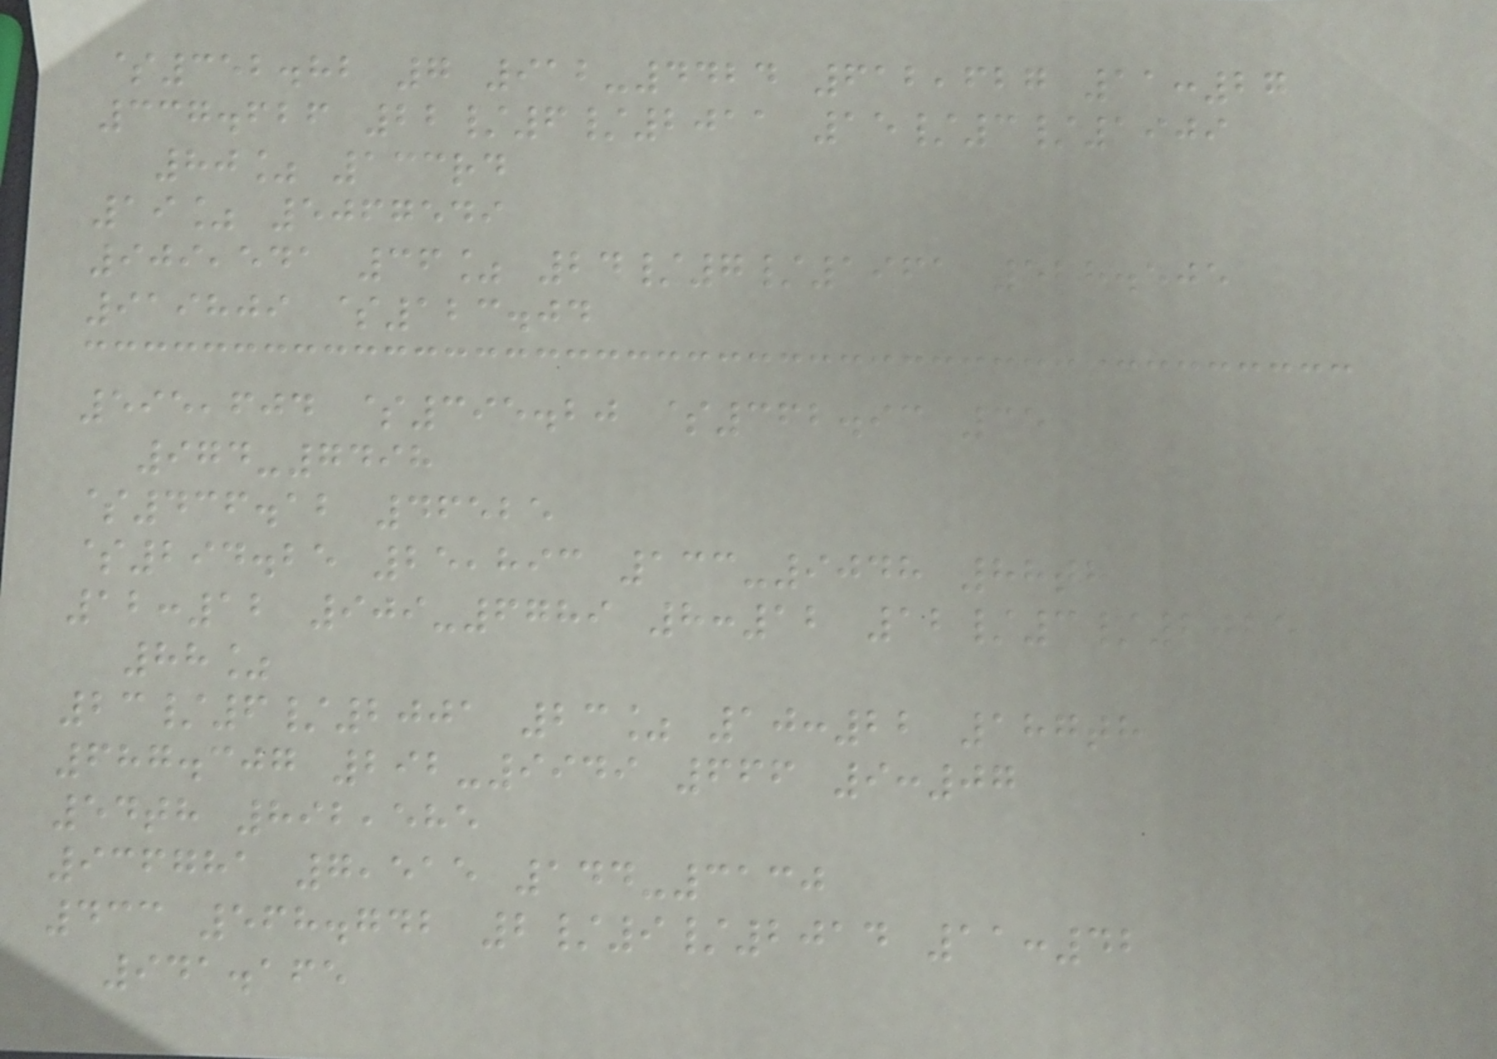$352.82 7 912-4424 612,627 11:27
337.626 22/6/2011 15/3/1909
80% 133rd
19% 5067549
909,541 36% 24/7/1961 528.505
919809 $123.04
595,604 $395.20 $362.93 35
974-7498
$436.12 46525
$294.25 25,893 133-9048 88th
12:12 909-6789 8:12 12/3/2025
88%
23/6/2001 23% 10:22 187th
687.307 292-9949 666 9:07
54th 892,585
936781 7,515 144-3130
433 568.742 2/9/2014 11:42
941.165
